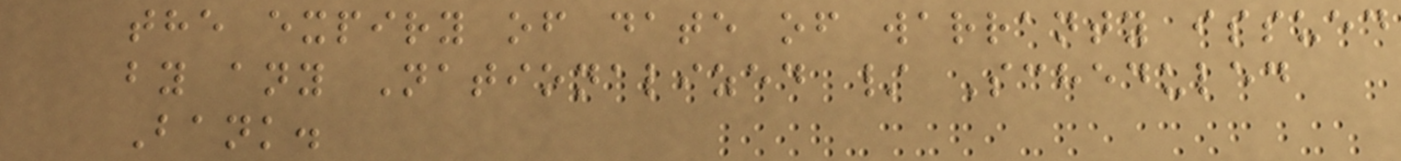the expiry of date of warranty issued
by any Nationalized / Scheduled
Bank.
